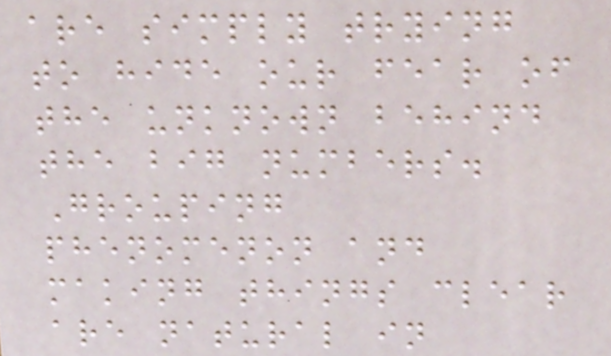are simply trying
to hide our fear of
the unknown behind
the big numbers.
Grouping
phenomenon and
making things clear
are natural in
